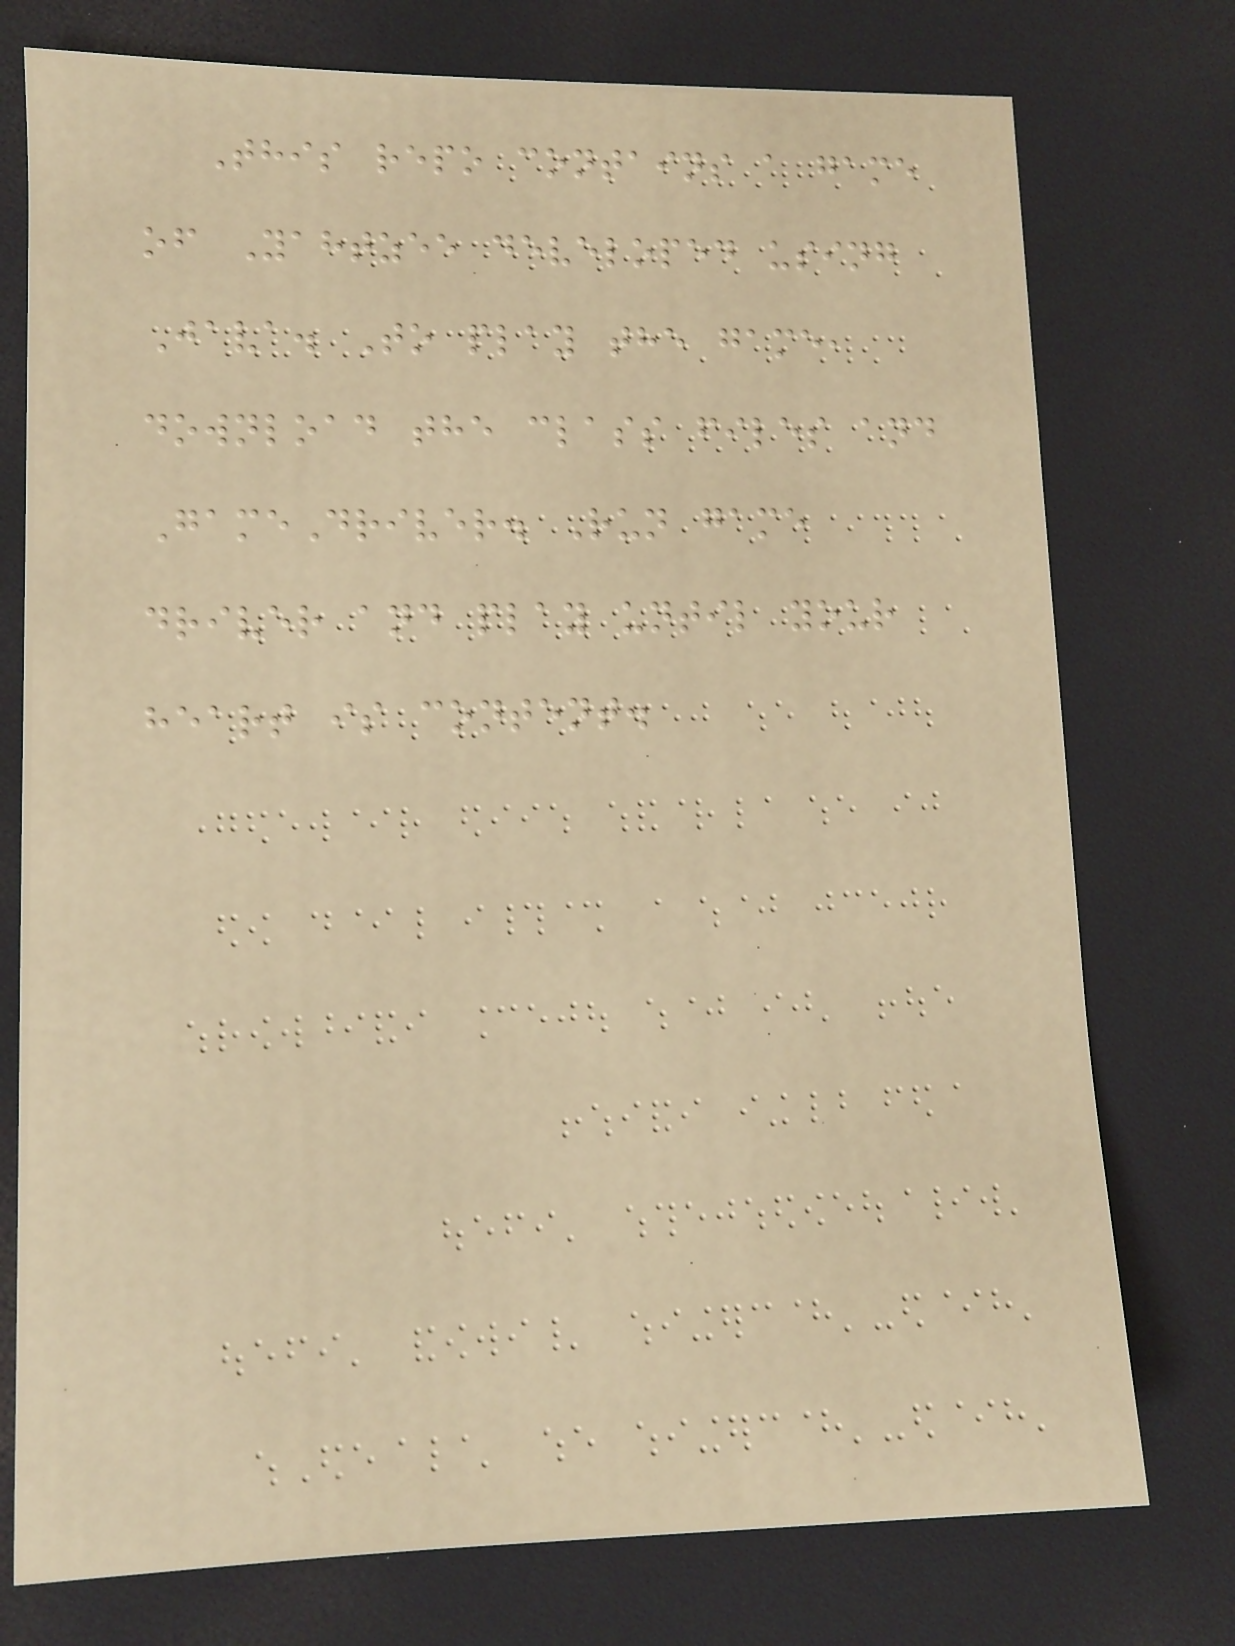This repo contains a game
of Yahtzee developed using
Java. To play the game,
download the class files and
GameDriver. Run game
driver and play until your
heart is content.
